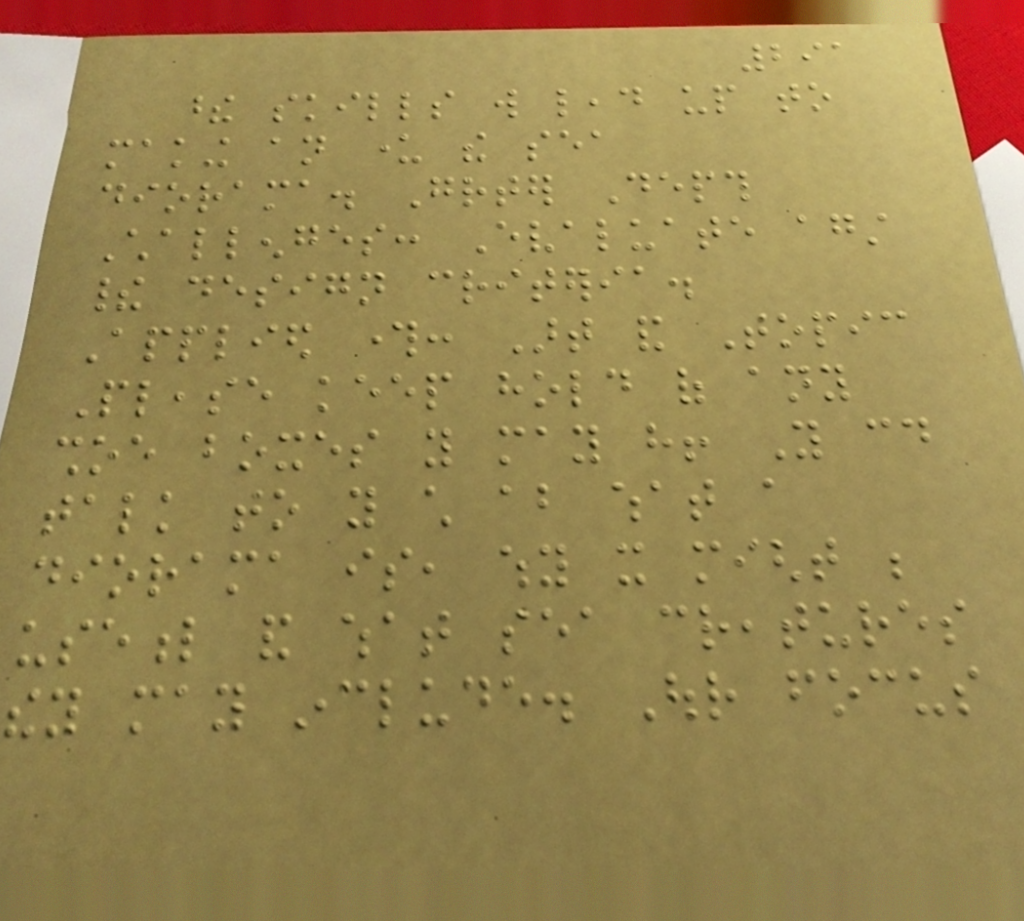291
these skills will lead up to
making an under the sea
diorama. Greater Depth
Challenges: Evaluate against
their design criteria.
Applied through: Art and Topic
Please keep hold of any
shoe boxes you may have! You could
talk to you child about what a
diorama is, why it might be
useful and what sea creatures
they may include. Our focus
